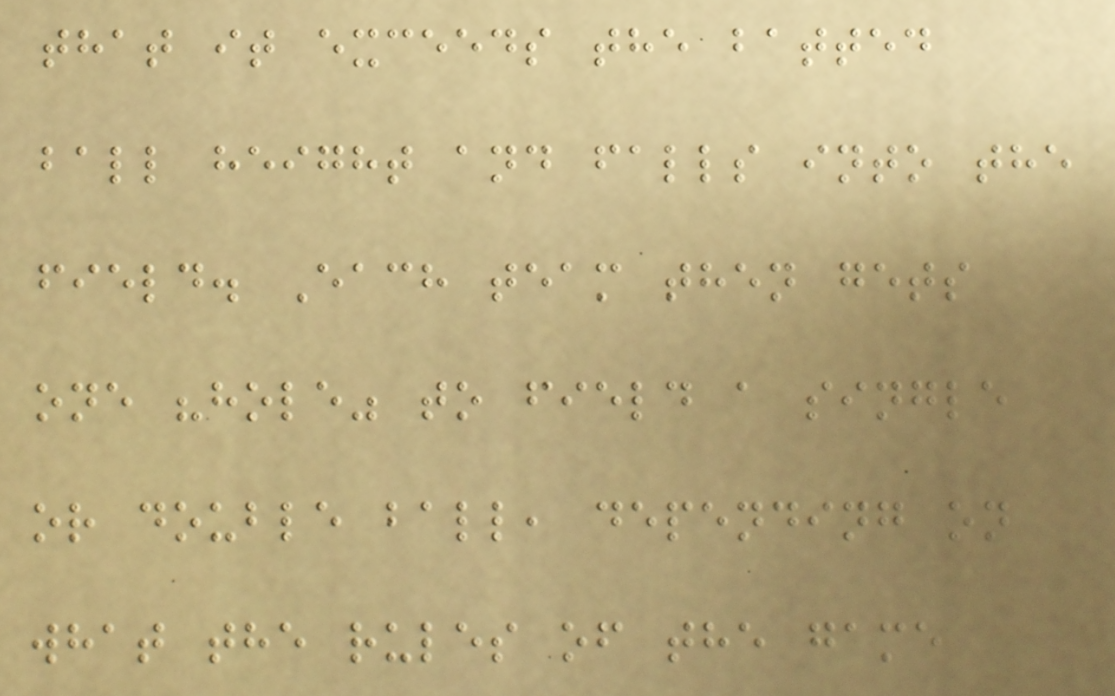that it exceeds the batted
ball height and falls into the
field. Each team then gets
one "hole" to field a single
or double ball, depending on
what the rules of the game
